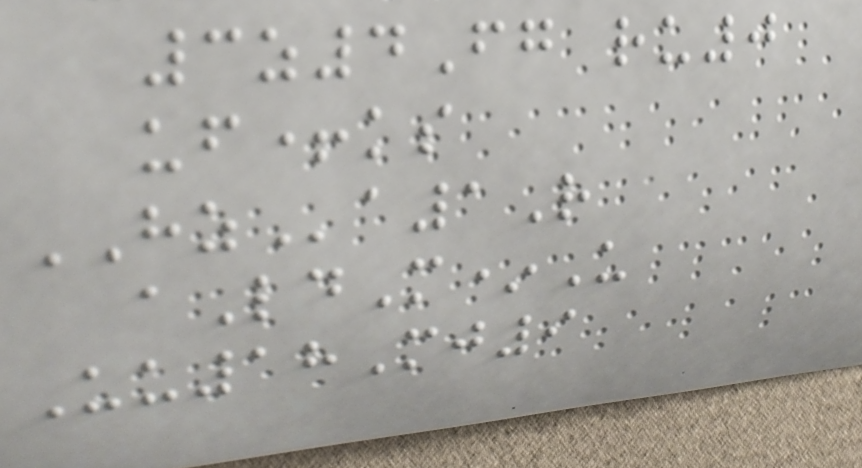3z4Fg ru0
uf+ks
HZa1R
aLdM*U
Uu18Mj9
